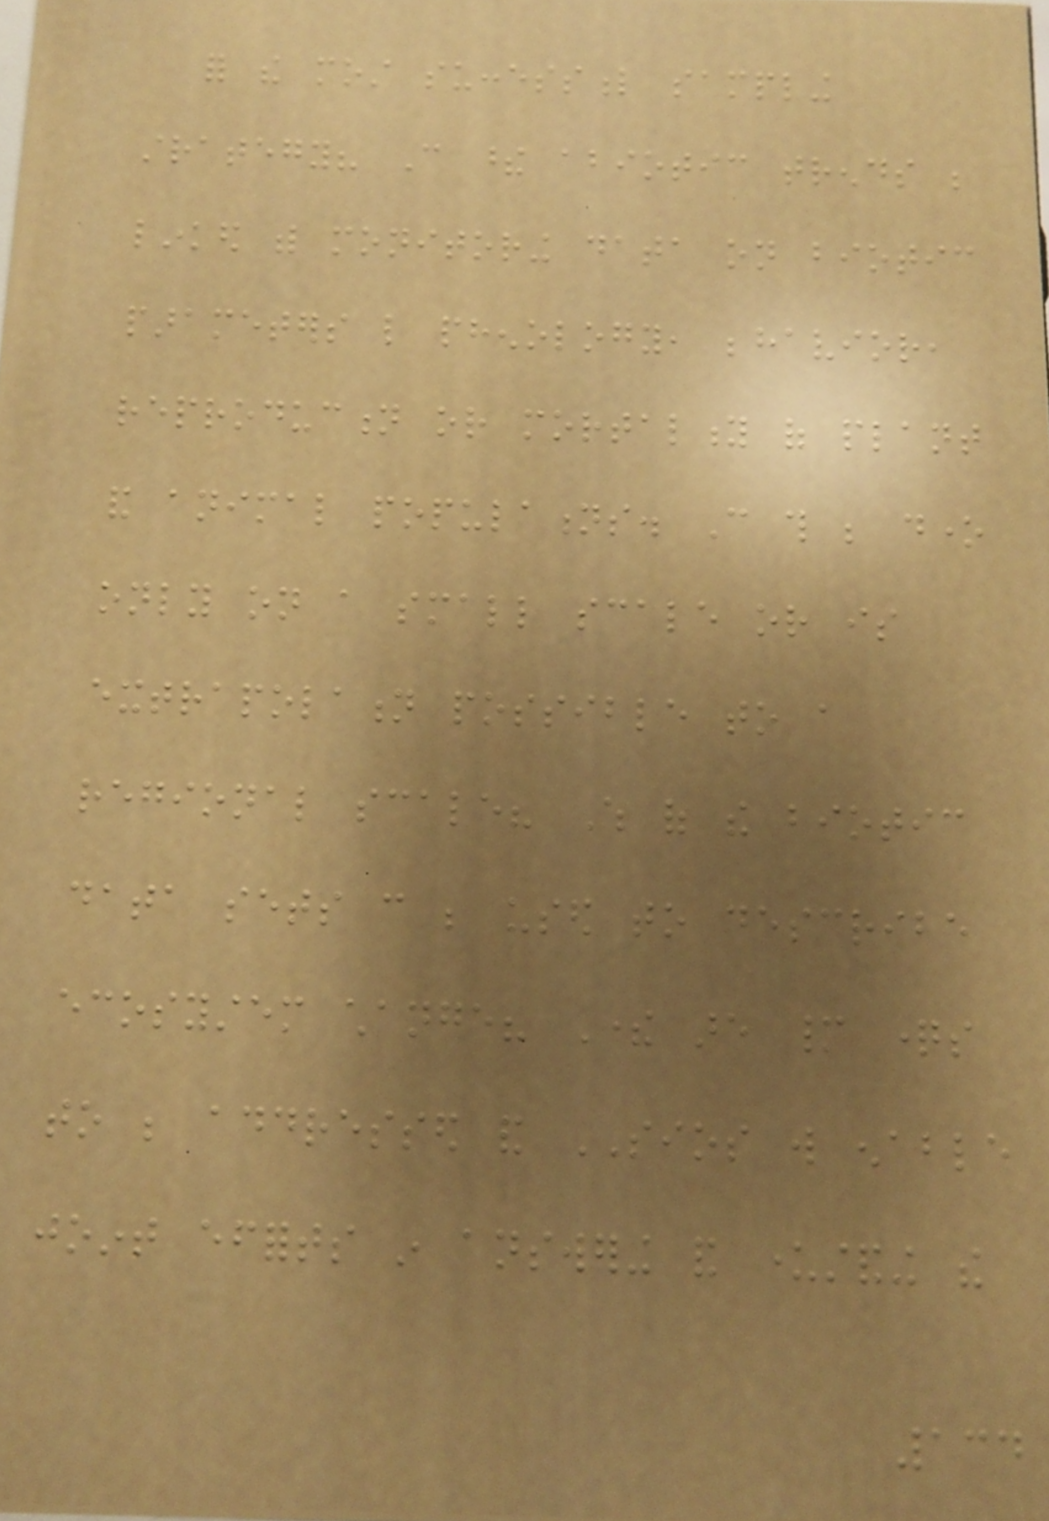for the most successful sampling
strategy? Can these abiotic trends be
linked with monitoring data on biotic
parameters like phenology, behavior,
reproduction or mortality of plant
and animal populations. Can this be done
only on a small scale or is
extrapolation possible to a
regional scale? Which of the biotic
data sets can be used to describe
ecosystem change? There are many questions
to be addressed and SIOS will enable
joint efforts in answering and understanding the
134
